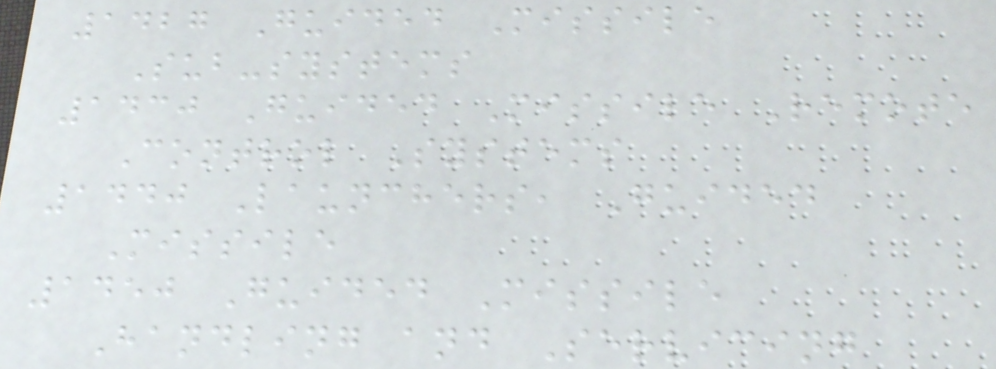1427 Guided Missile
Sub-systems
1430 Guided Missile Remote
Control Systems
1440 Launchers, Guided
Missile
1450 Guided Missile
Handling and Servicing
